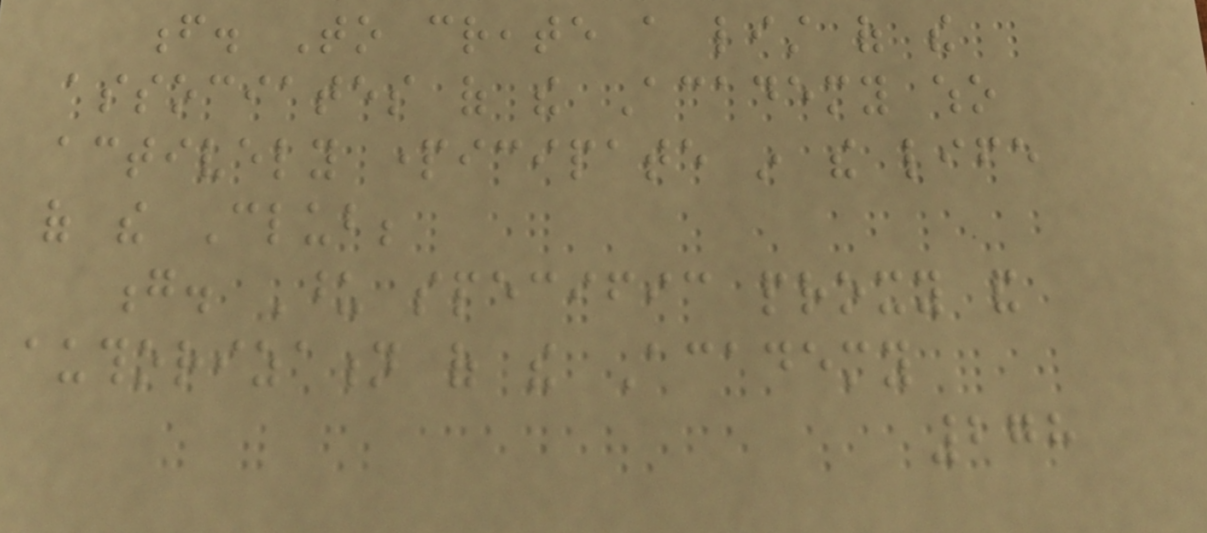f. To create a list of the
associates of the Academy who
actively participate in the life
of the Club;
g. Upon specific proxy and
authorization of the Academy
278
